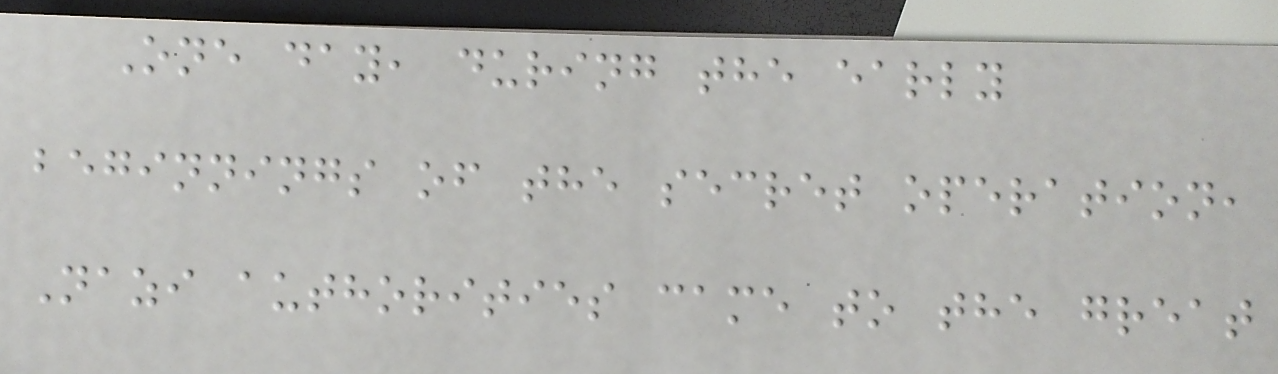One day, during the early
beginnings of the secret operation,
Nazi authorities came to the great
